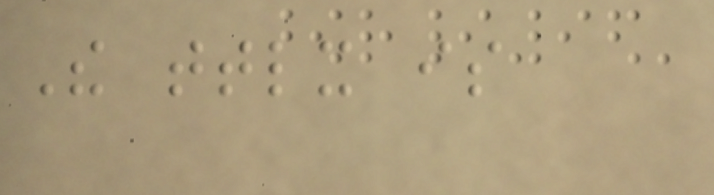The ttlx is
